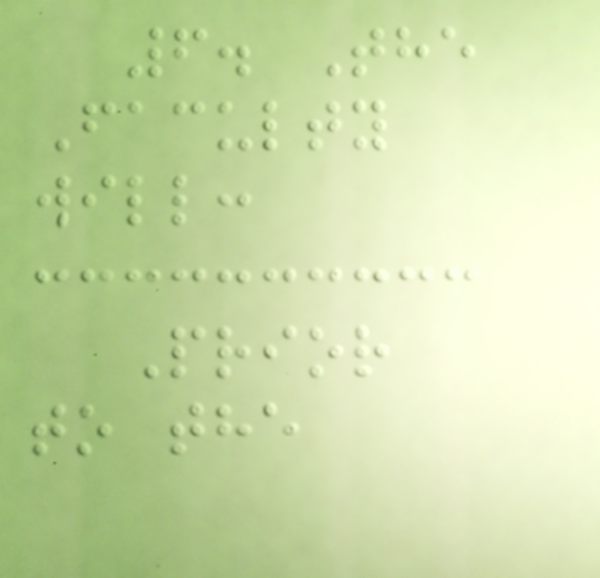6. The
Faculty
will:
Prior
to the
